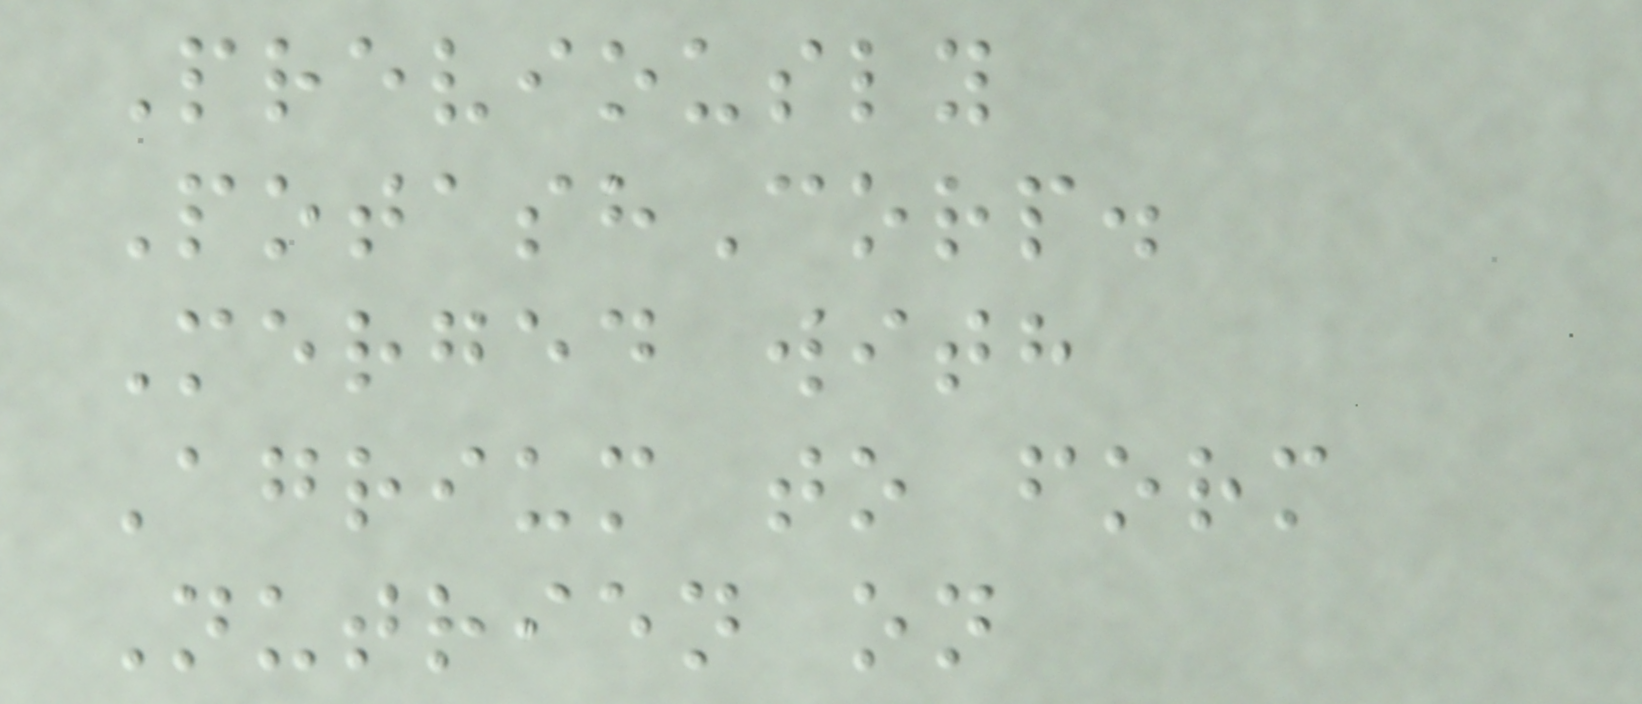Previously
PotashCorp.
Merged with
Agrium to form
Nutrien on
